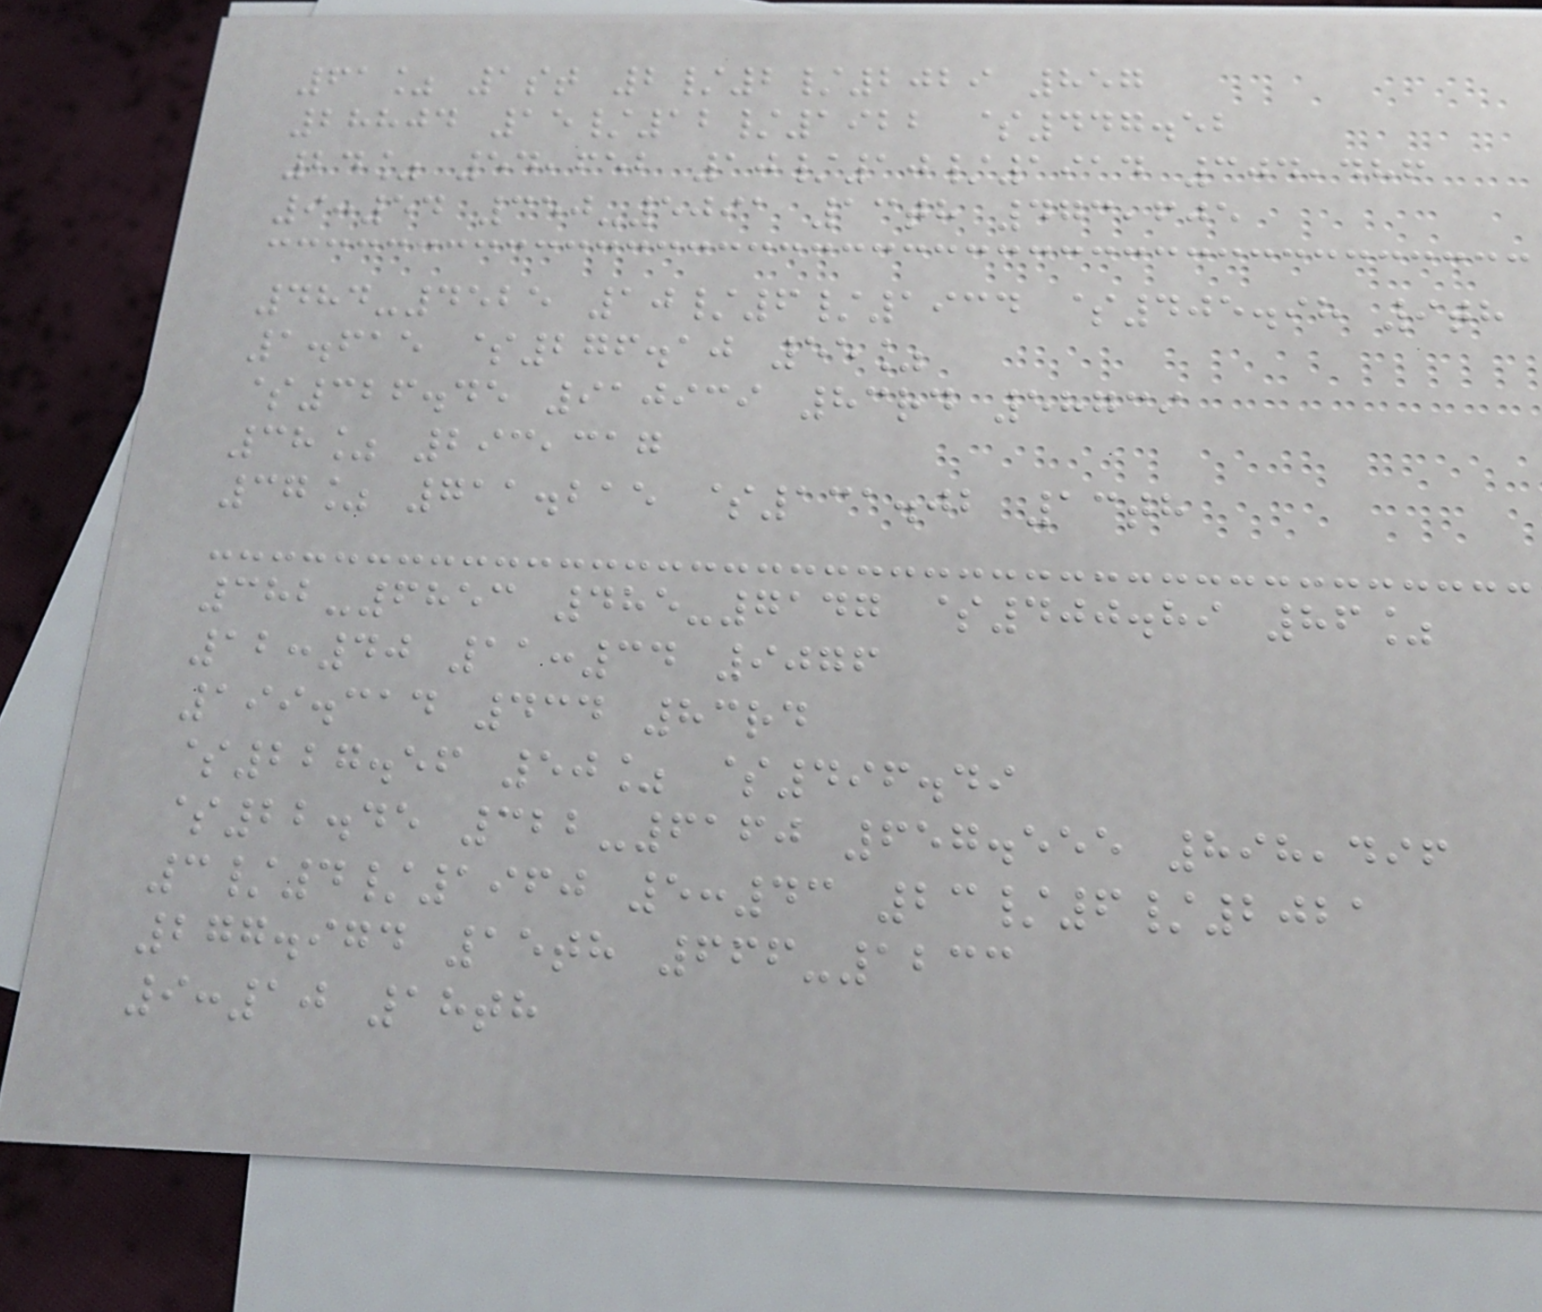61% 1st 2/2/2029 857
28804 15/12/1922 $447.52
24% 54,652 10/10/1914 304,486
9:54 350-5091 13th 473,605
484-4525 10/6/1934 $405.98 9th
1.615 $276.10 55%
$326.45 910939 83rd 58739
38% 293,317
37% 711.215 $131.02 13th
382-6853 485-7147 $400.89 86%
12:40 11:34 9076
199.314 434 83rd
$227.56 50% $496.49
$22.45 322-6160 657.555 898,496
3/4/1960 5:43 23/6/2021
277.974 15th 666-1233
9:10 18th
